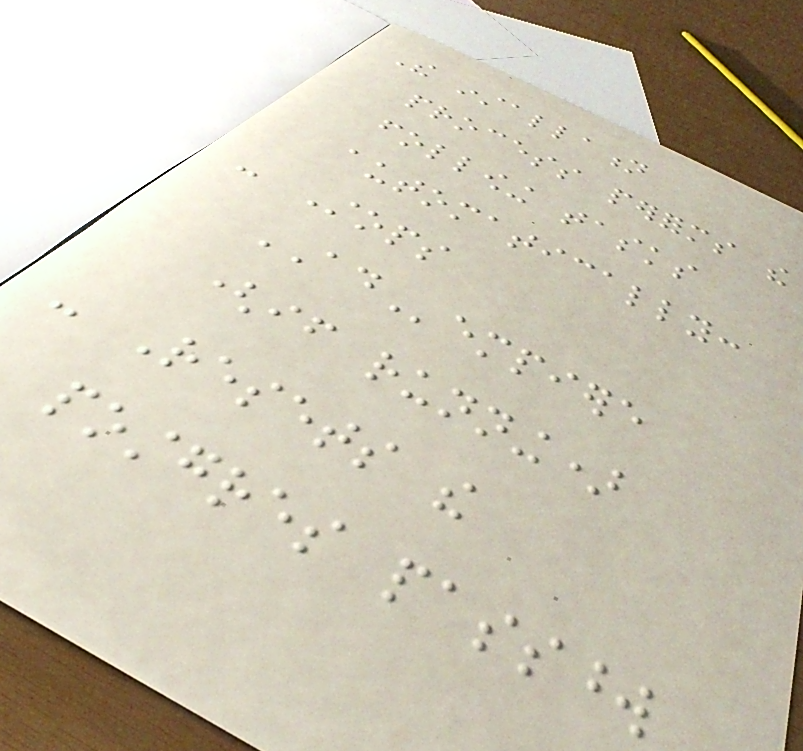The installation
process performs the
following tasks
automatically:
- Stops
ADempiere
(if running)
- Resets the
postgres password
